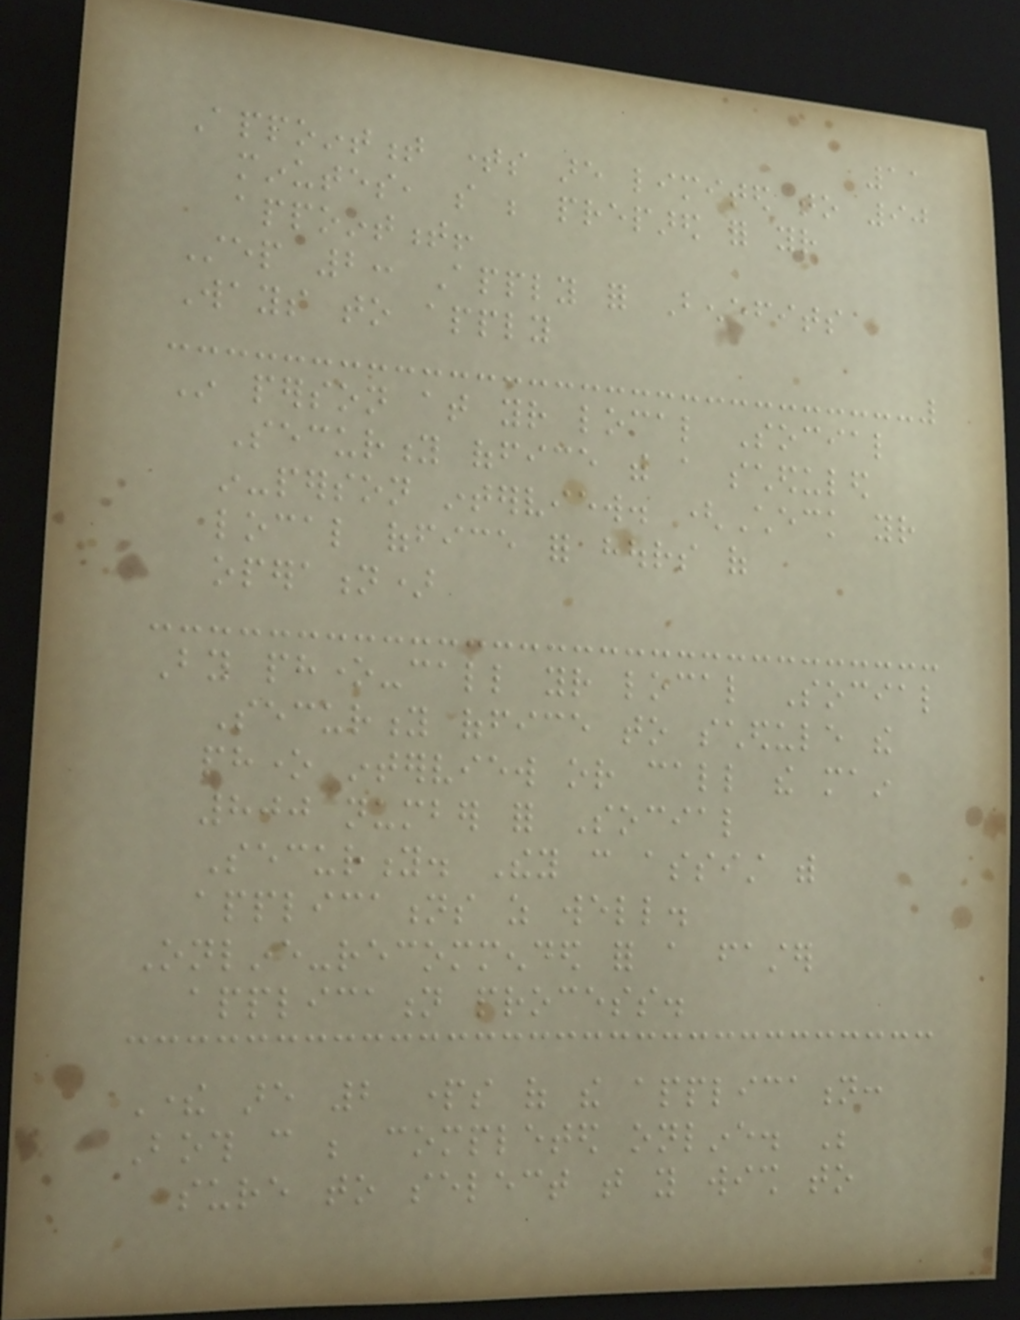11
Appointment times are limited to 90
minutes, so be prepared for your
appointment!
Step 2: Apply for Benefits
Ways to apply
In person at your local Social
Security office with a scheduled
in-person interview. (Check your
local office for hours of
operation)
By phone-call your local Social
Security office to schedule the
phone interview or call the main
800 number for Social
Security. They can assist with
applications as well.
Online-recommended for a faster
application process.
There are 2 parts of the application:
Both can be completed online. Be
sure to select that you wish to
